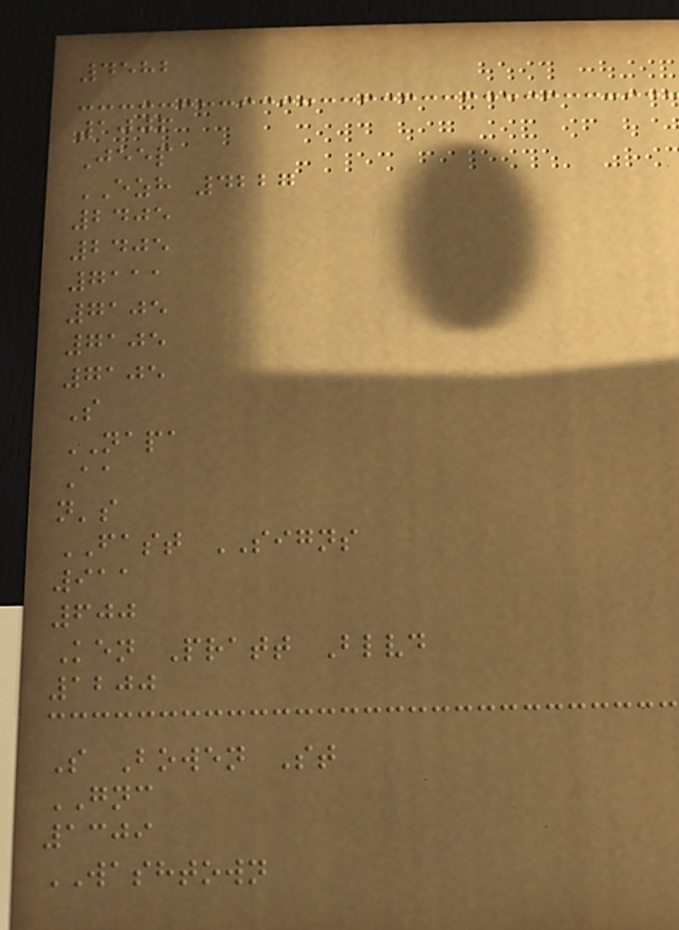4582
1006
Jeep
EZH 4227
2405
2405
7111
7105
7105
7105
S
NAPA
Aa
n's
FAST SIGNS
911
600
Ken Pratt Blvd
1200
S Bowen St
GNC
1309
WASHTOWN
